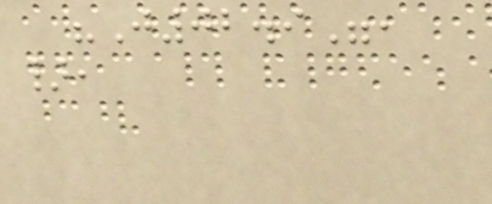"J02.9",
},
